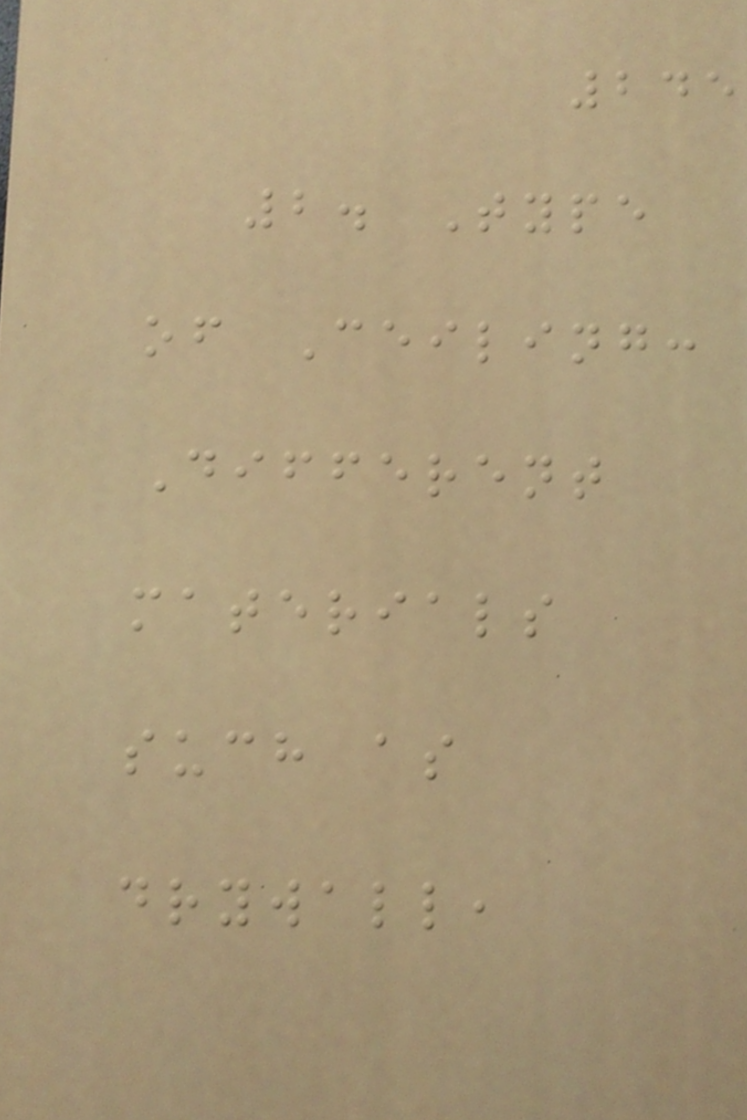245
2. Type
of Ceiling:
Different
materials
such as
drywall,
